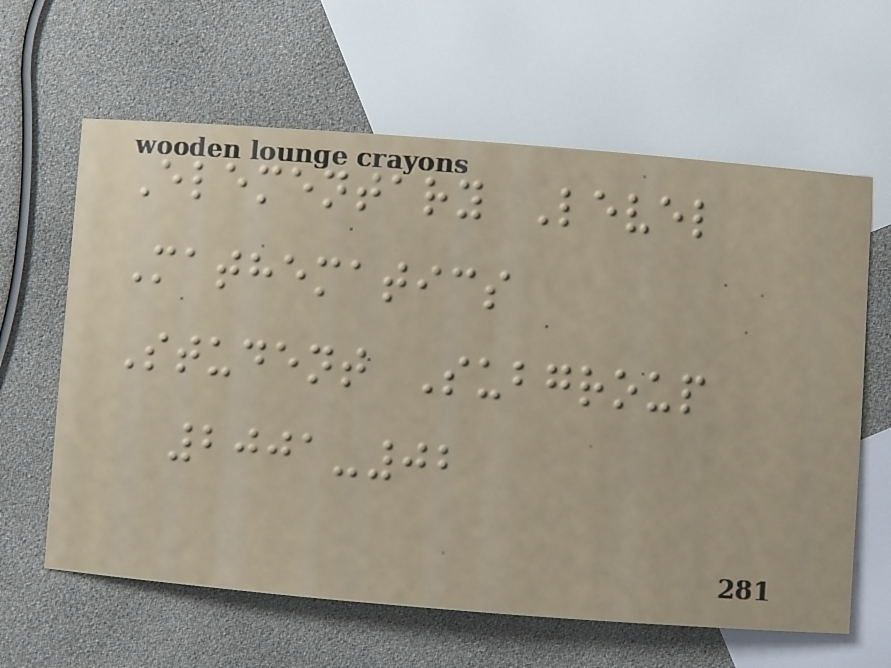Elementary Level
Mathematics
Student Subgroup
2001-02
